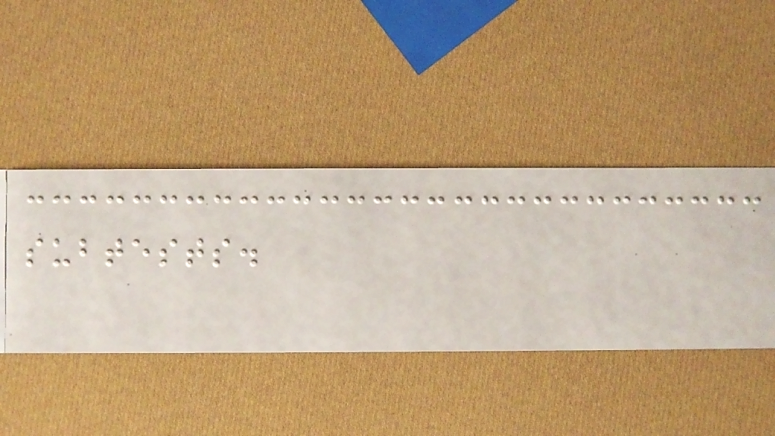subtests.
